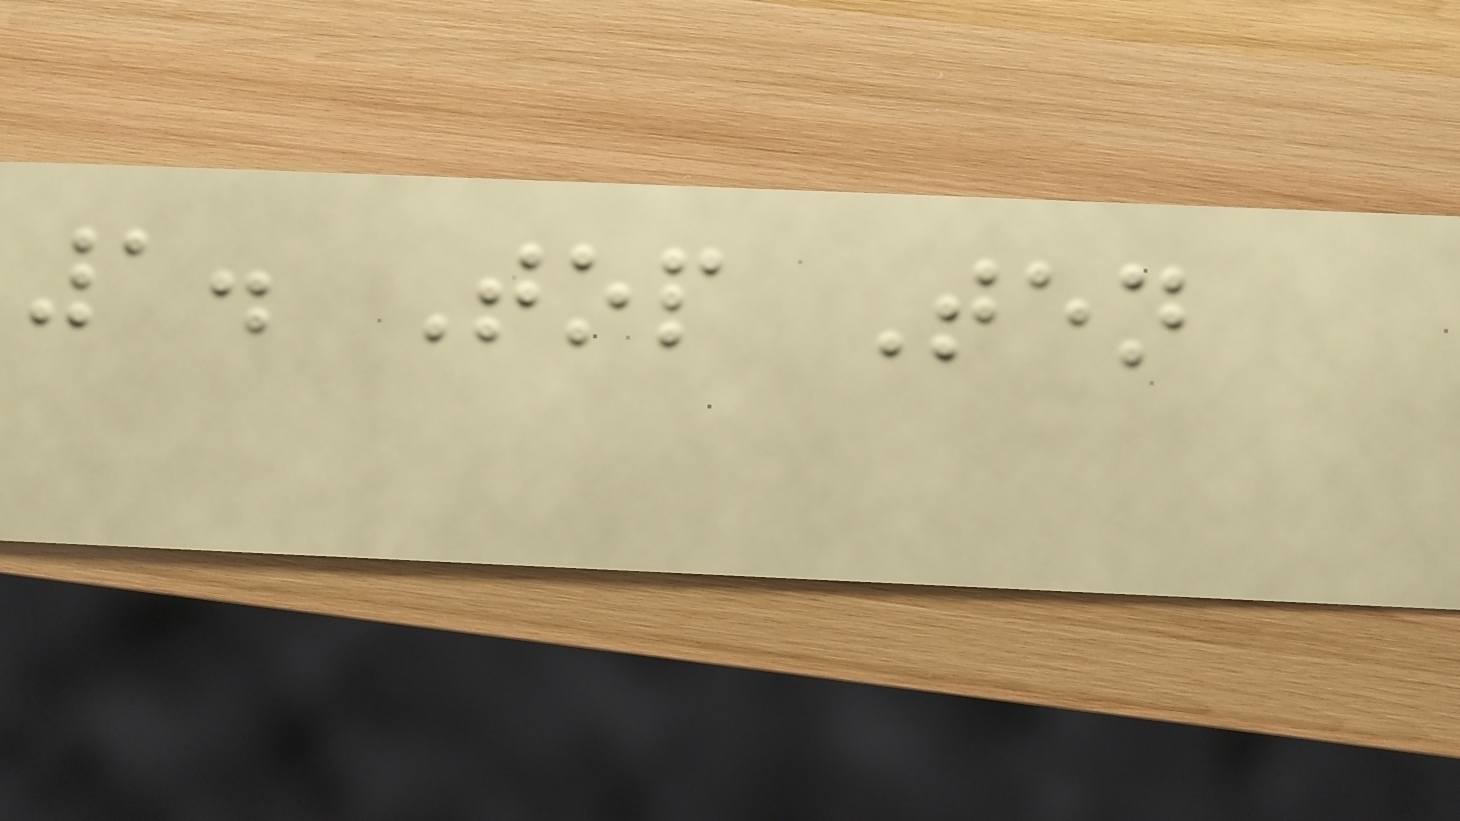1. Top Ten
